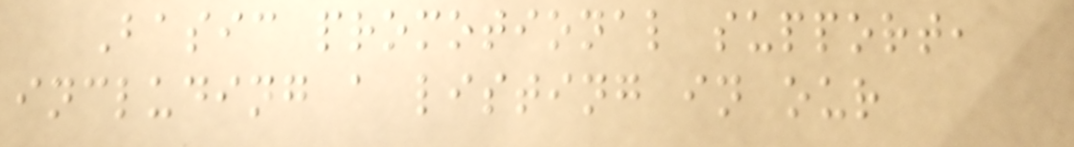Basic promotional support,
including a listing in our
